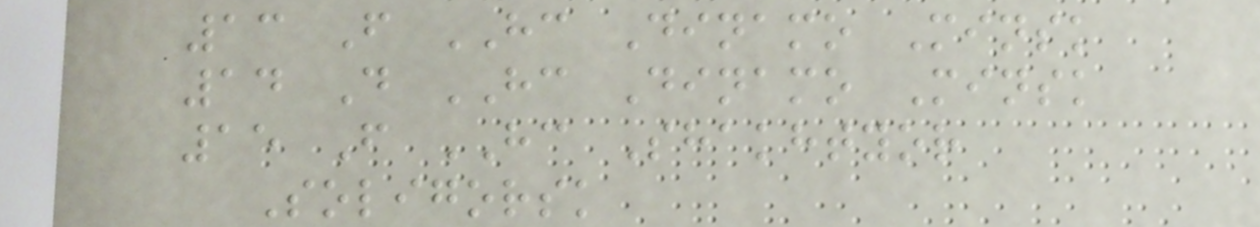13 F HC Dinamo Minsk
14 D HC Dinamo Minsk
15 F HC Shakhtyor
Soligorsk
